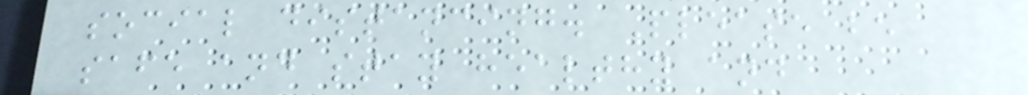social distancing. Please be
safe and stay healthy and
